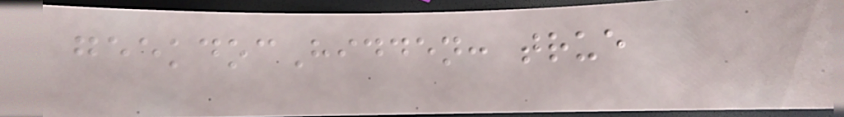geekdocHidden: true
